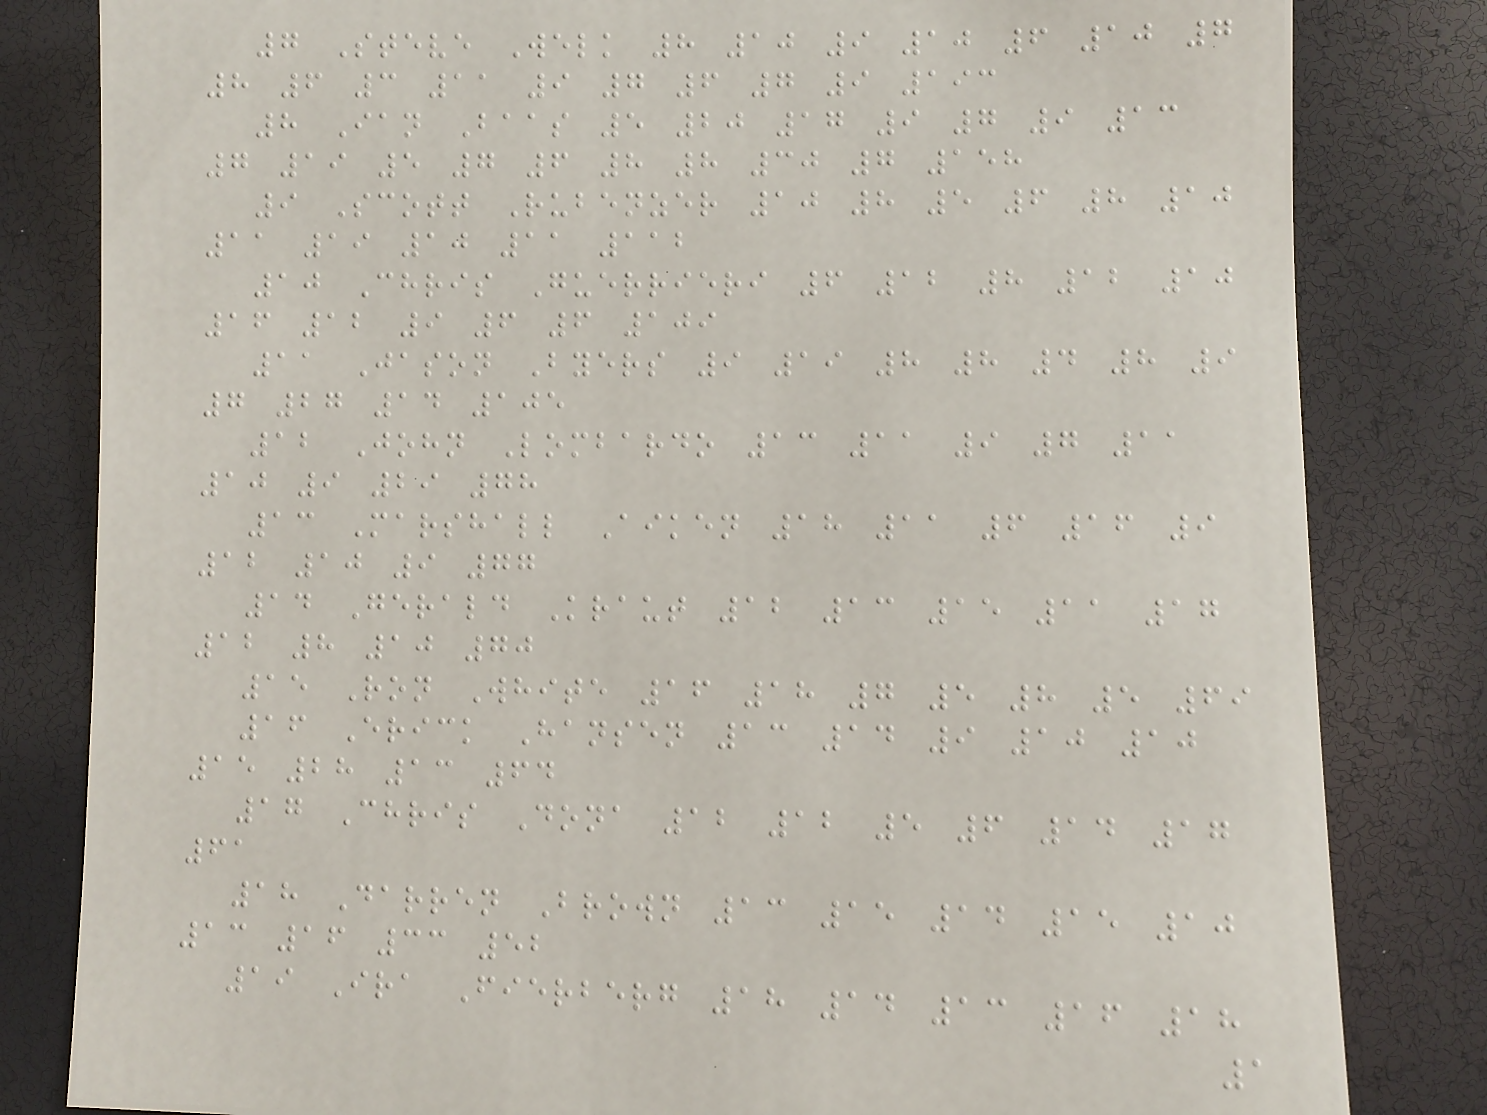7 Steve Welk 8 10 9 10 6 10 7
8 6 3 11 9 7 6 7 9 193
8 Ian Baas 5 20 17 9 7 9 13
7 19 5 7 6 8 8 30 7 158
9 Scott Rubenzer 10 8 5 6 8 10
11 19 10 11 112
10 Chris Guerrieri 6 12 8 12 10
16 12 9 6 6 109
11 Jason Byers 9 19 8 8 4 8 9
7 27 14 105
12 John Lombardo 13 11 9 7 11
10 9 29 78
13 Marshall Aiken 18 11 6 16 9
12 10 9 77
14 Gerald Kraut 12 13 15 11 17
12 8 10 70
15 Ron White 16 18 7 5 8 5 69
16 Erick Hansen 13 14 9 10 10
15 28 13 64
17 Chris Dona 12 12 5 6 14 17
61
18 Darren Brown 13 15 14 15 10
13 16 33 52
19 Ira Fierberg 18 14 13 16 18
1
